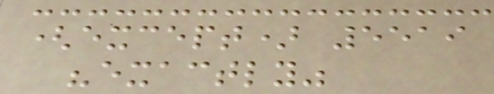(except) 5519
"exactly"
